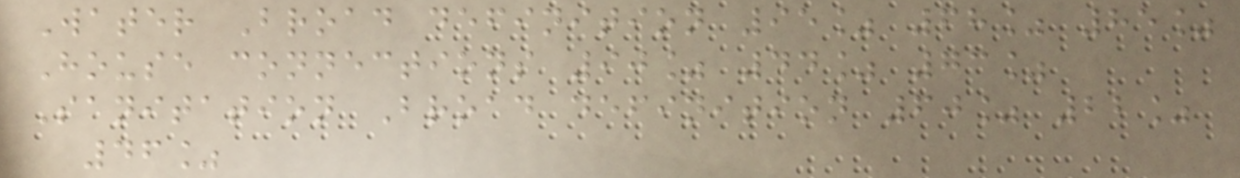Water Broad definition 95% 68% 85%
House connections 90% 44% 73%
Sanitation Broad definition 60% 22%
46%
